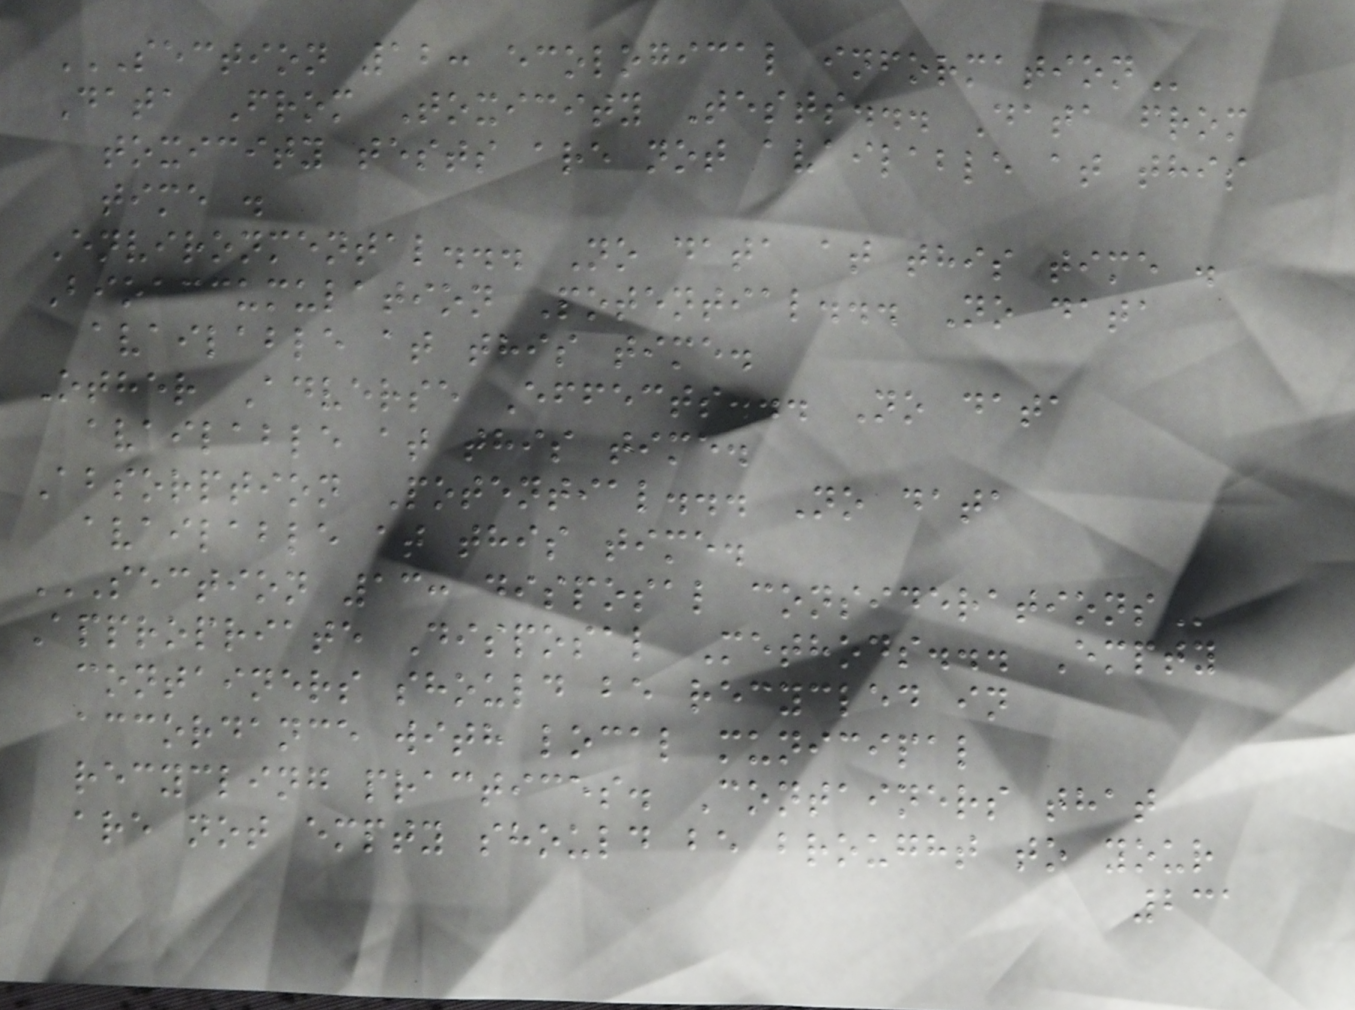SECTION 12: ECOLOGICAL INFORMATION
Data From Toxicity Tests... Data from
toxicity tests are not available at this
time .
Environmental... No data at this time .
Bioaccumulation Potential... No data
available at this time.
Other Adverse Effects... No data
available at this time.
Absorption Potential... No data
available at this time.
SECTION 13: DISPOSAL CONSIDERATIONS
Appropriate Disposal Methods... Empty
containers should be recycled in
accordance with local municipal
recycling practices. Containers that
are not empty should be brought to your
231
